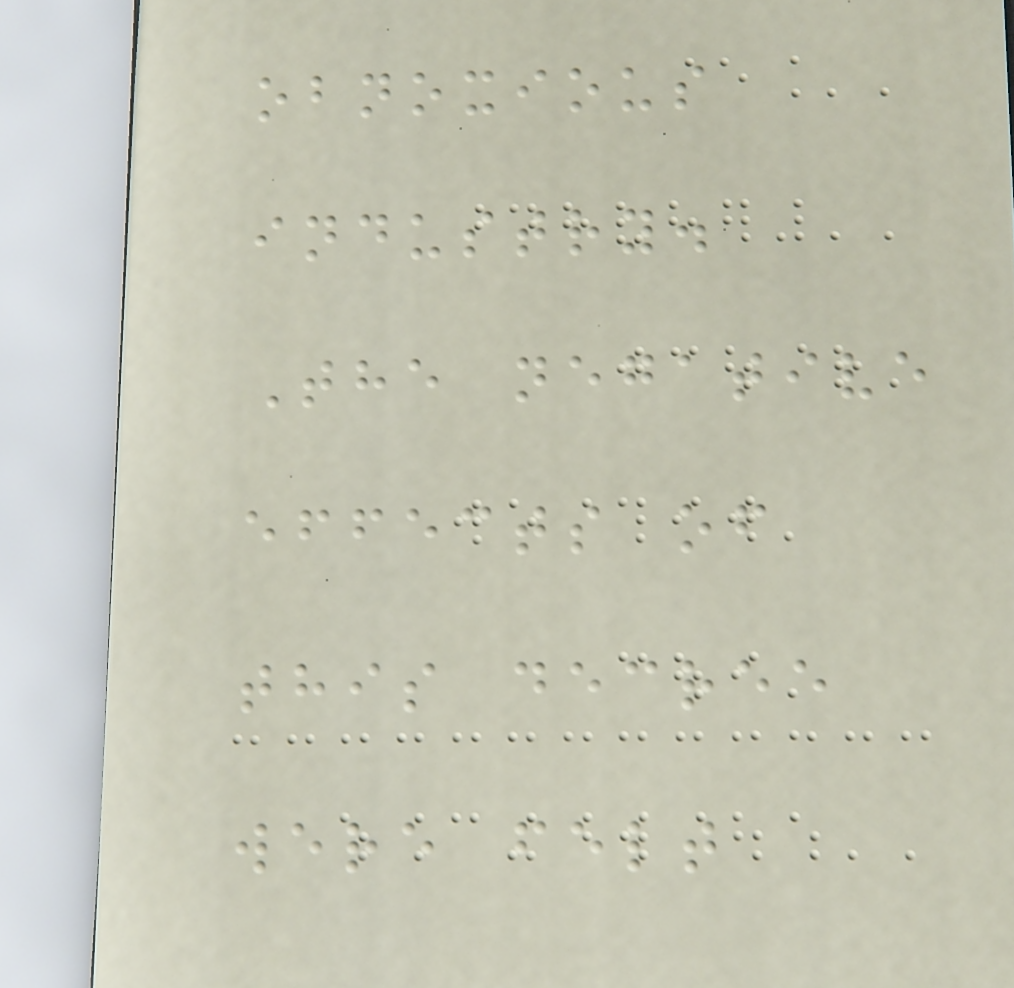obnoxious
industry.
The negative
effects of
this decree
were felt
